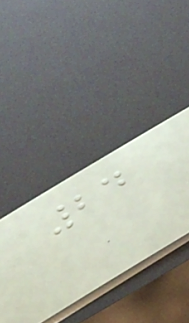24
